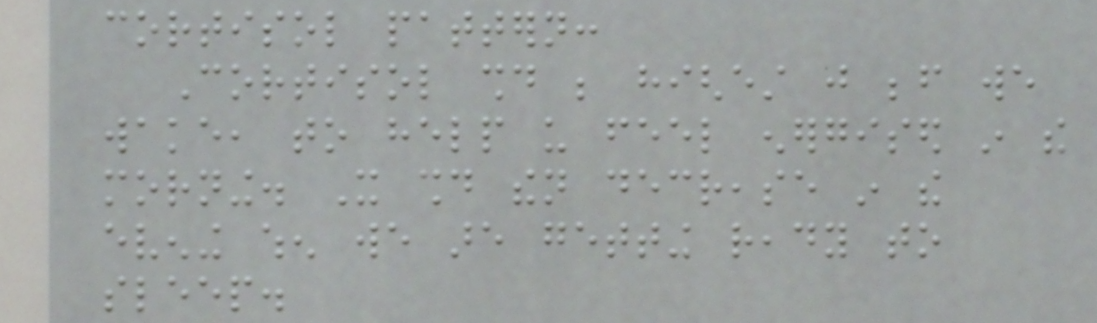cortisol pattern:
Cortisol should be highest just before we
wake, to help us feel energised in the
morning. It should then decrease in the
evening when we are getting ready to
sleep.
